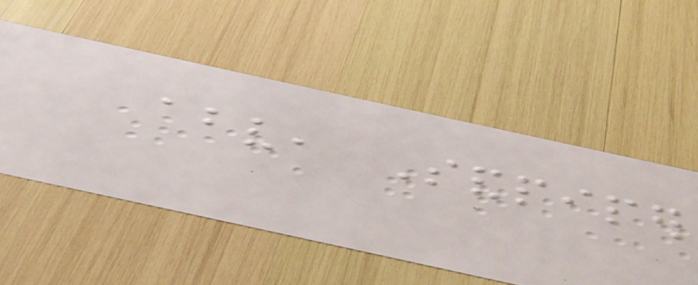above, Sandpiper
